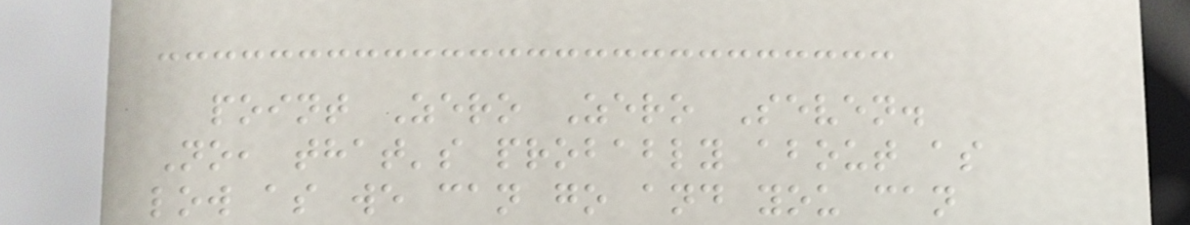point Zero Zero Seven.
No, that's probably about as
low as we can go and you can
